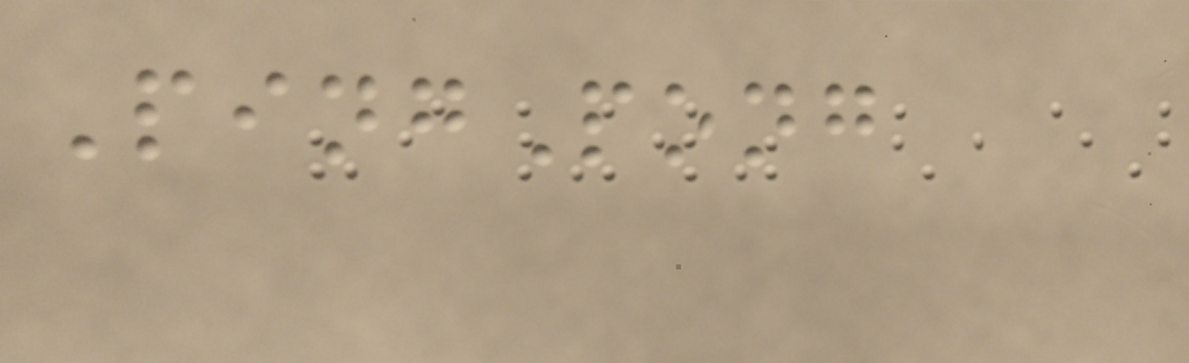PingPong
